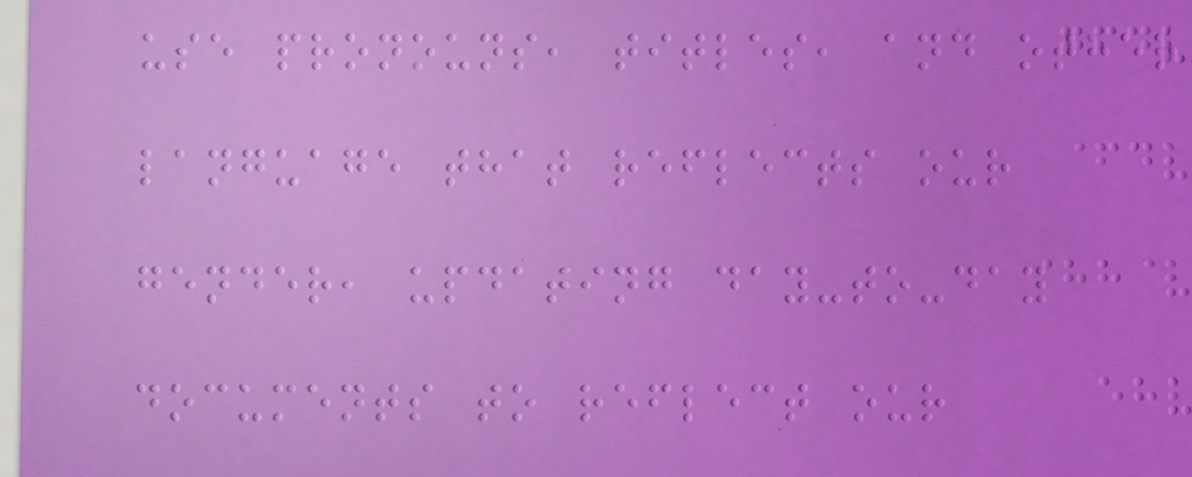use pronouns, titles, and other
language that reflects our
gender, updating day-to-day
documents to reflect our
